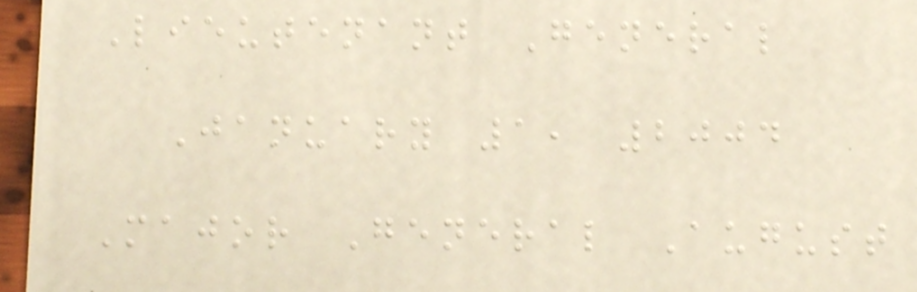Lieutenant General
January 1, 2004
Major General August
